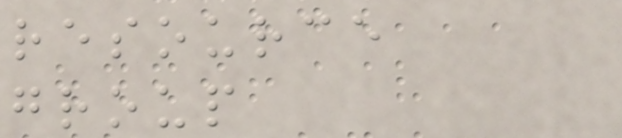resource
group
